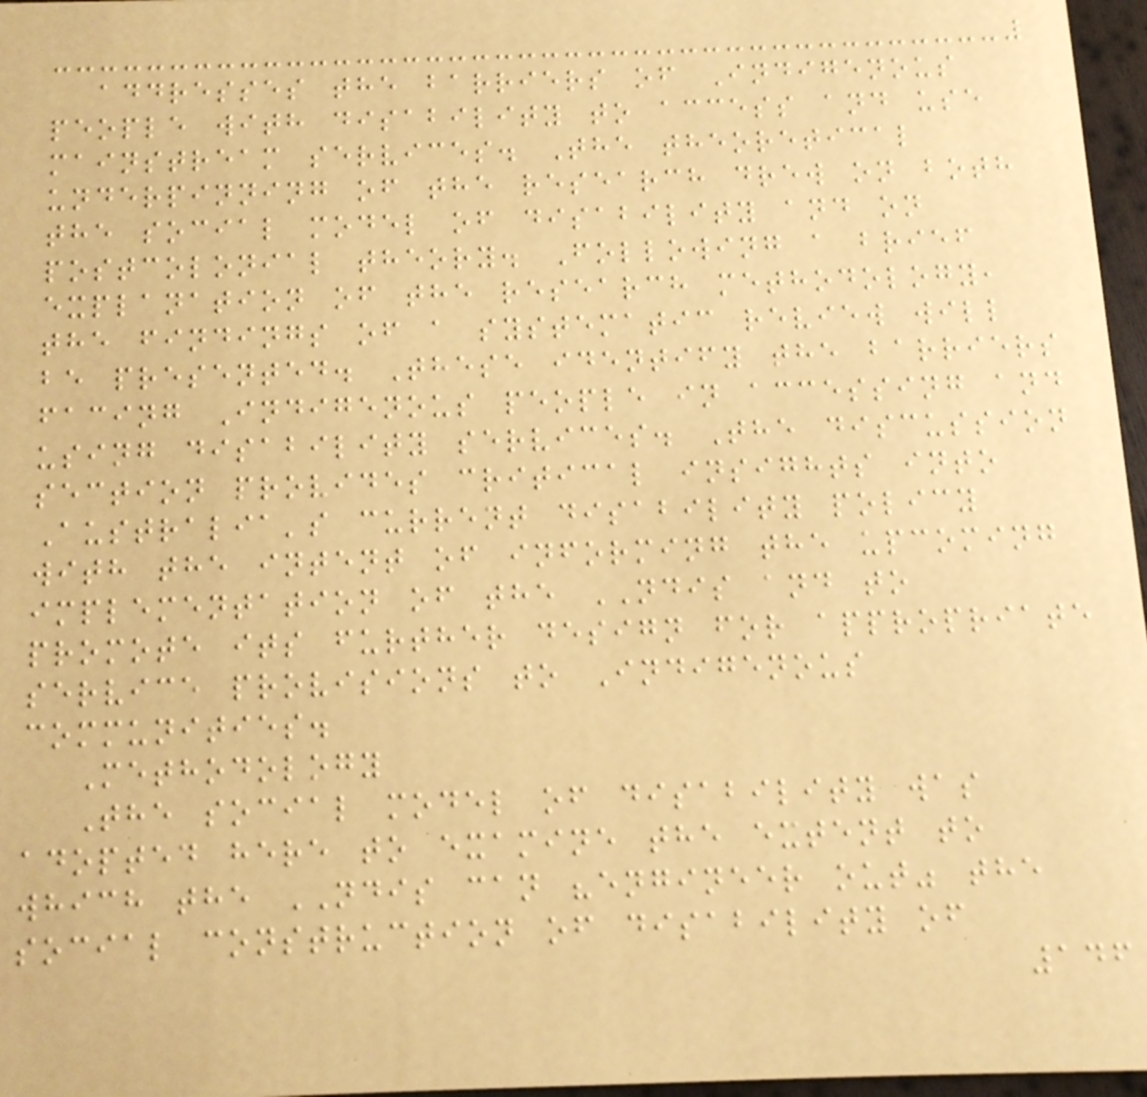addresses the barriers of Indigenous
people with disability to access and use
mainstream services. The theoretical
underpinning of the research drew on both
the social model of disability and on
postcolonial theory. Following a brief
explanation of the research methodology,
the findings of a systematic review will
be presented. These identify the barriers
facing Indigenous people in accessing and
using disability services. The discussion
section provides critical insights into
Australia's current disability policy
with the intent of informing the upcoming
implementation of the NDIS and to
promote its further design for appropriate
service provisions to Indigenous
communities.
Methodology
The social model of disability was
adopted here to examine the extent to
which the NDIS can "engineer out" the
social construction of disability of
146
